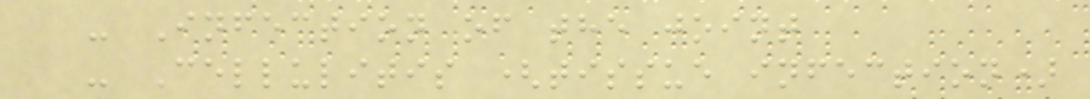- Infection of the joint
- Cellulitis (tissue infection)
